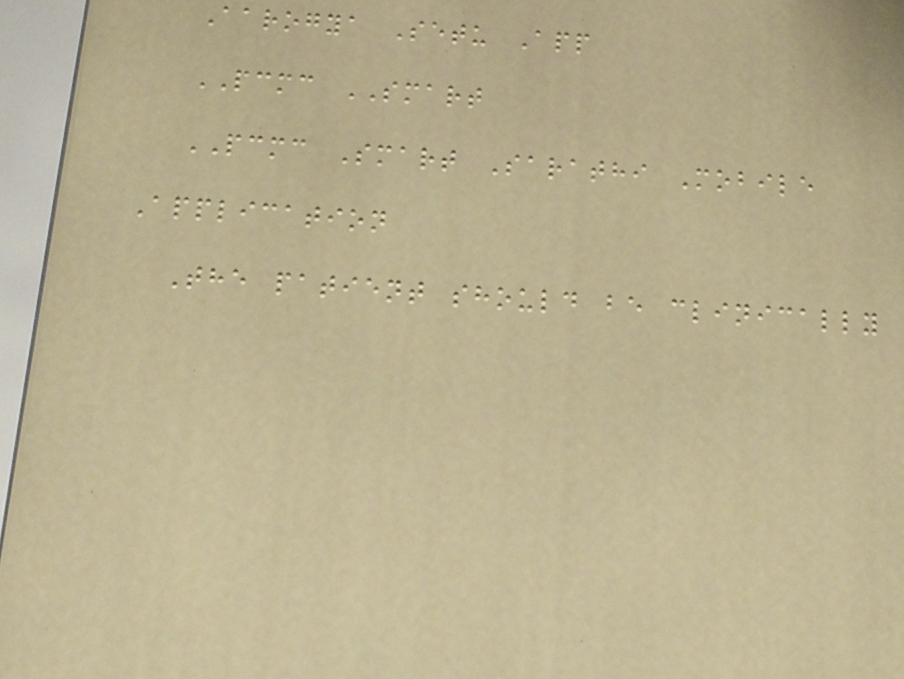Aarogya Setu App
PCMC SMART
PCMC Smart Sarathi Mobile
Application
The patient should be clinically
